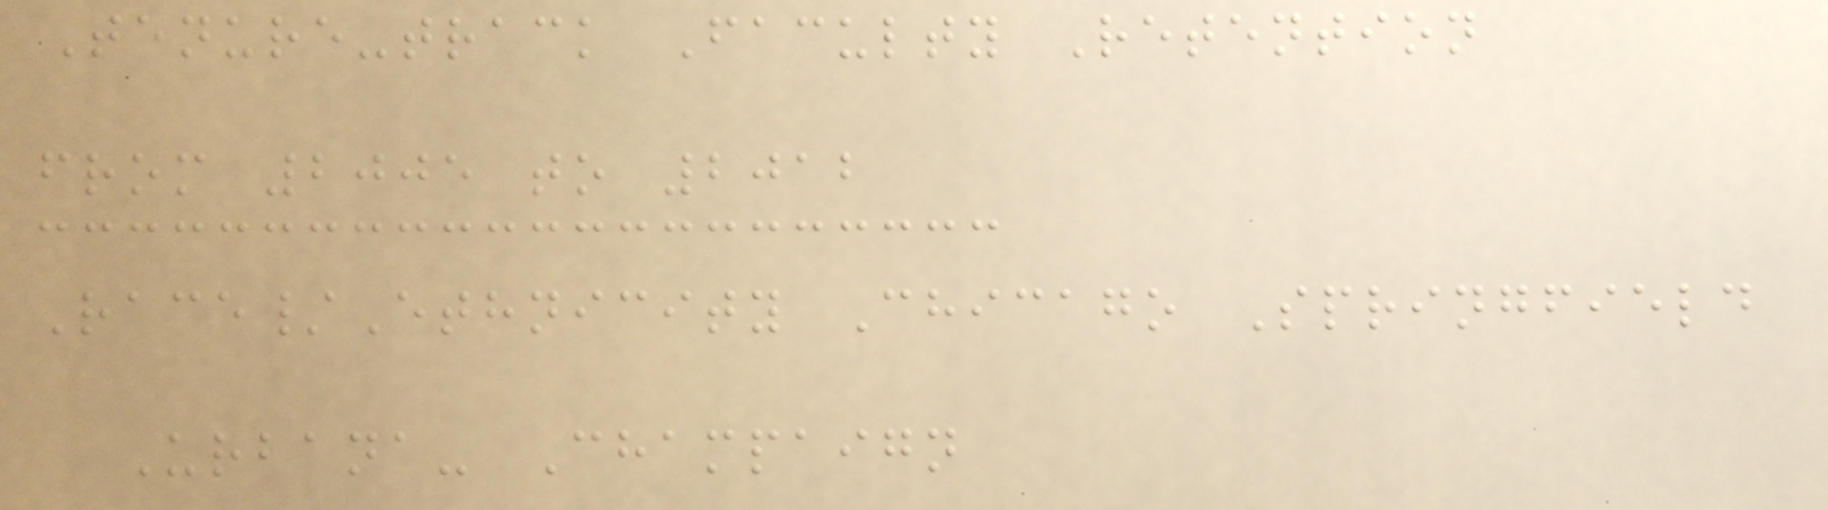Tenure-track Faculty Retention
from 2005 to 2012
Race/Ethnicity Chicago Springfield
Urbana- Champaign
